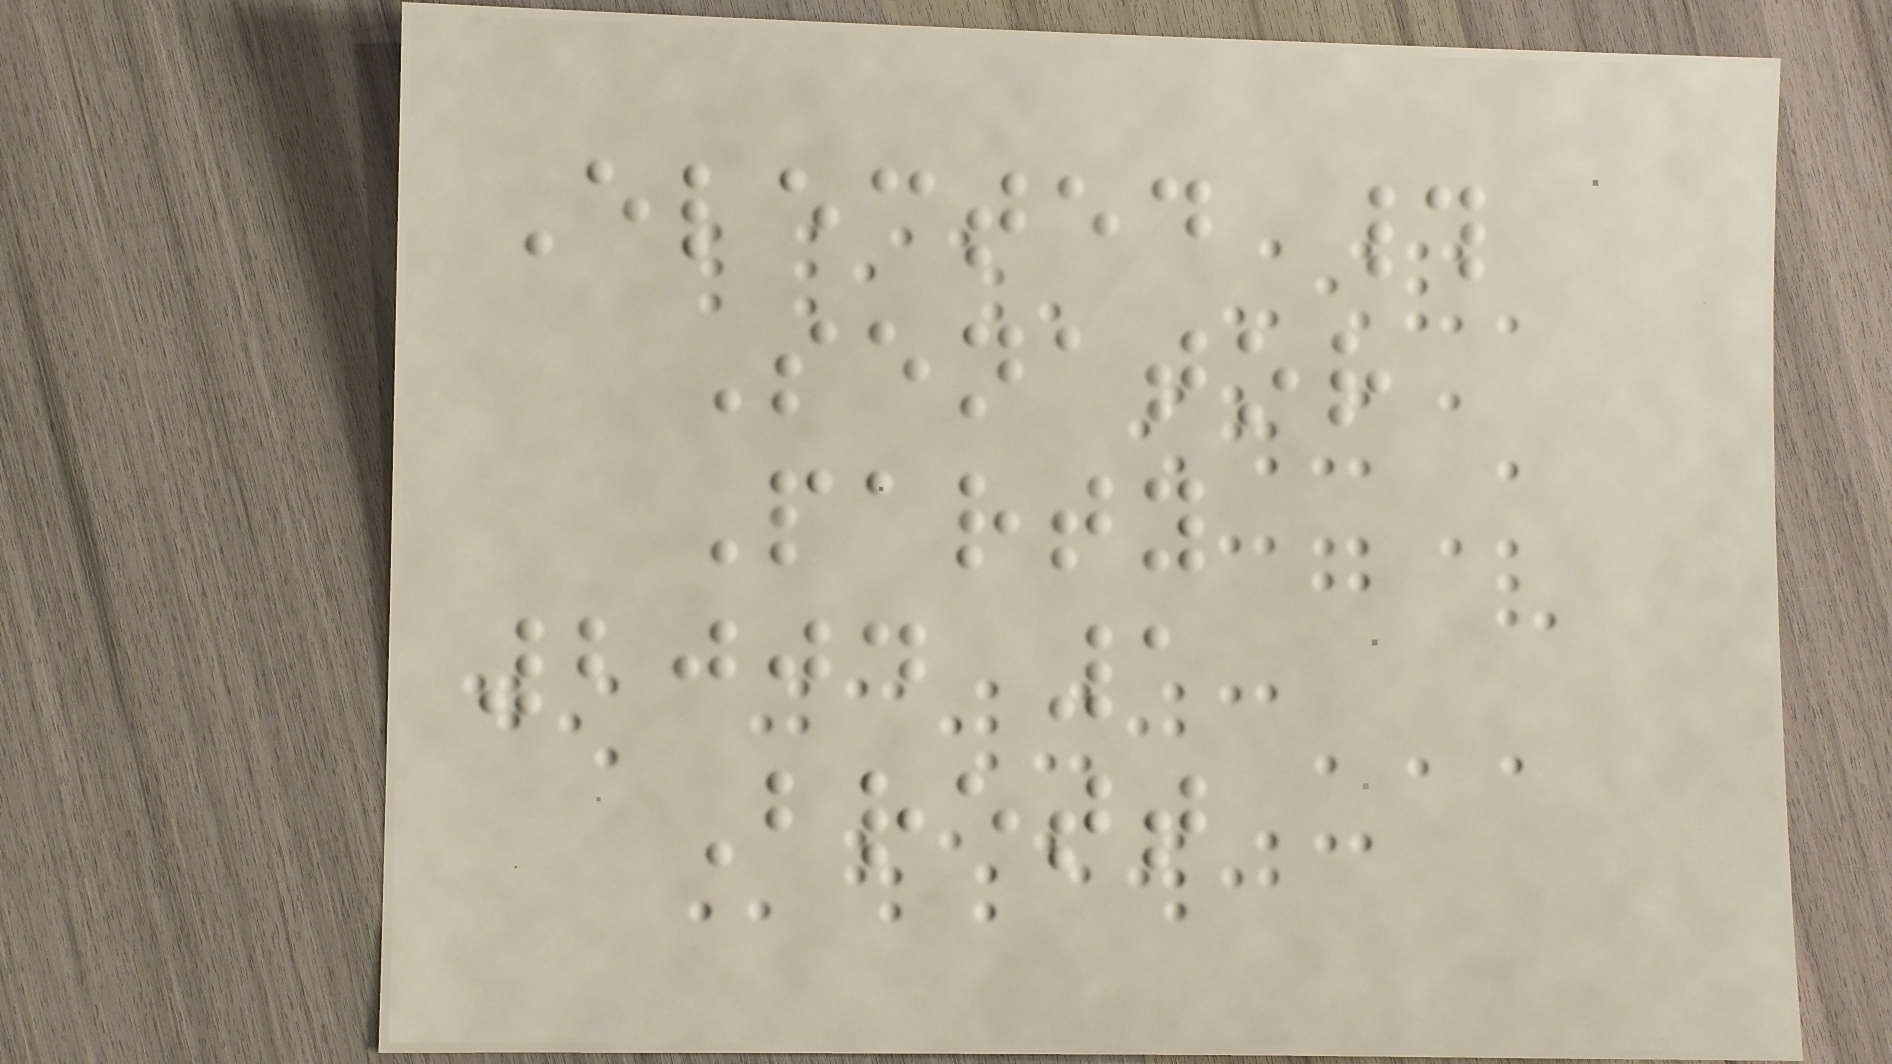Elected #
Senator
Party
2004 1
Brett
